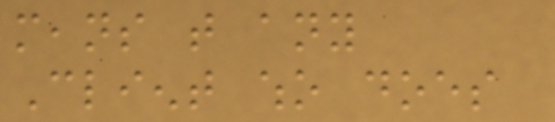means that any
Client who does
